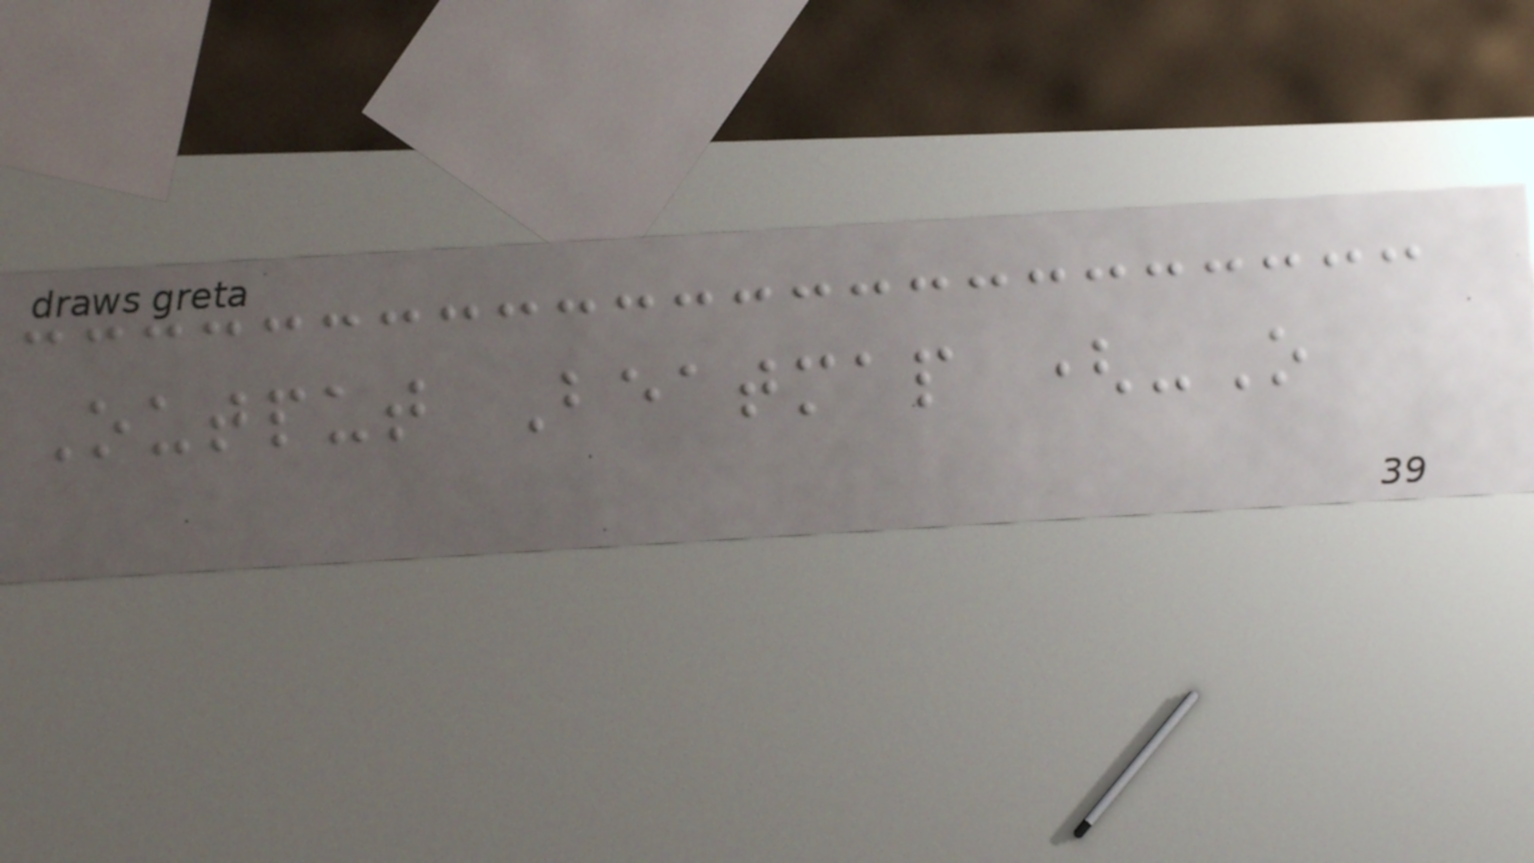Output Beatmap (-O
